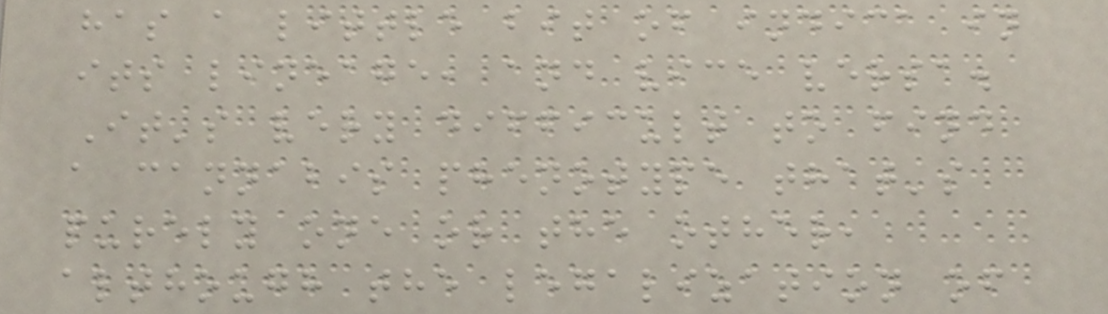has a little bit of indica in
its lineage, and vice versa.
It's very difficult to find
a cannabis phenotype that's
purely one or the other,
although the legalization of
